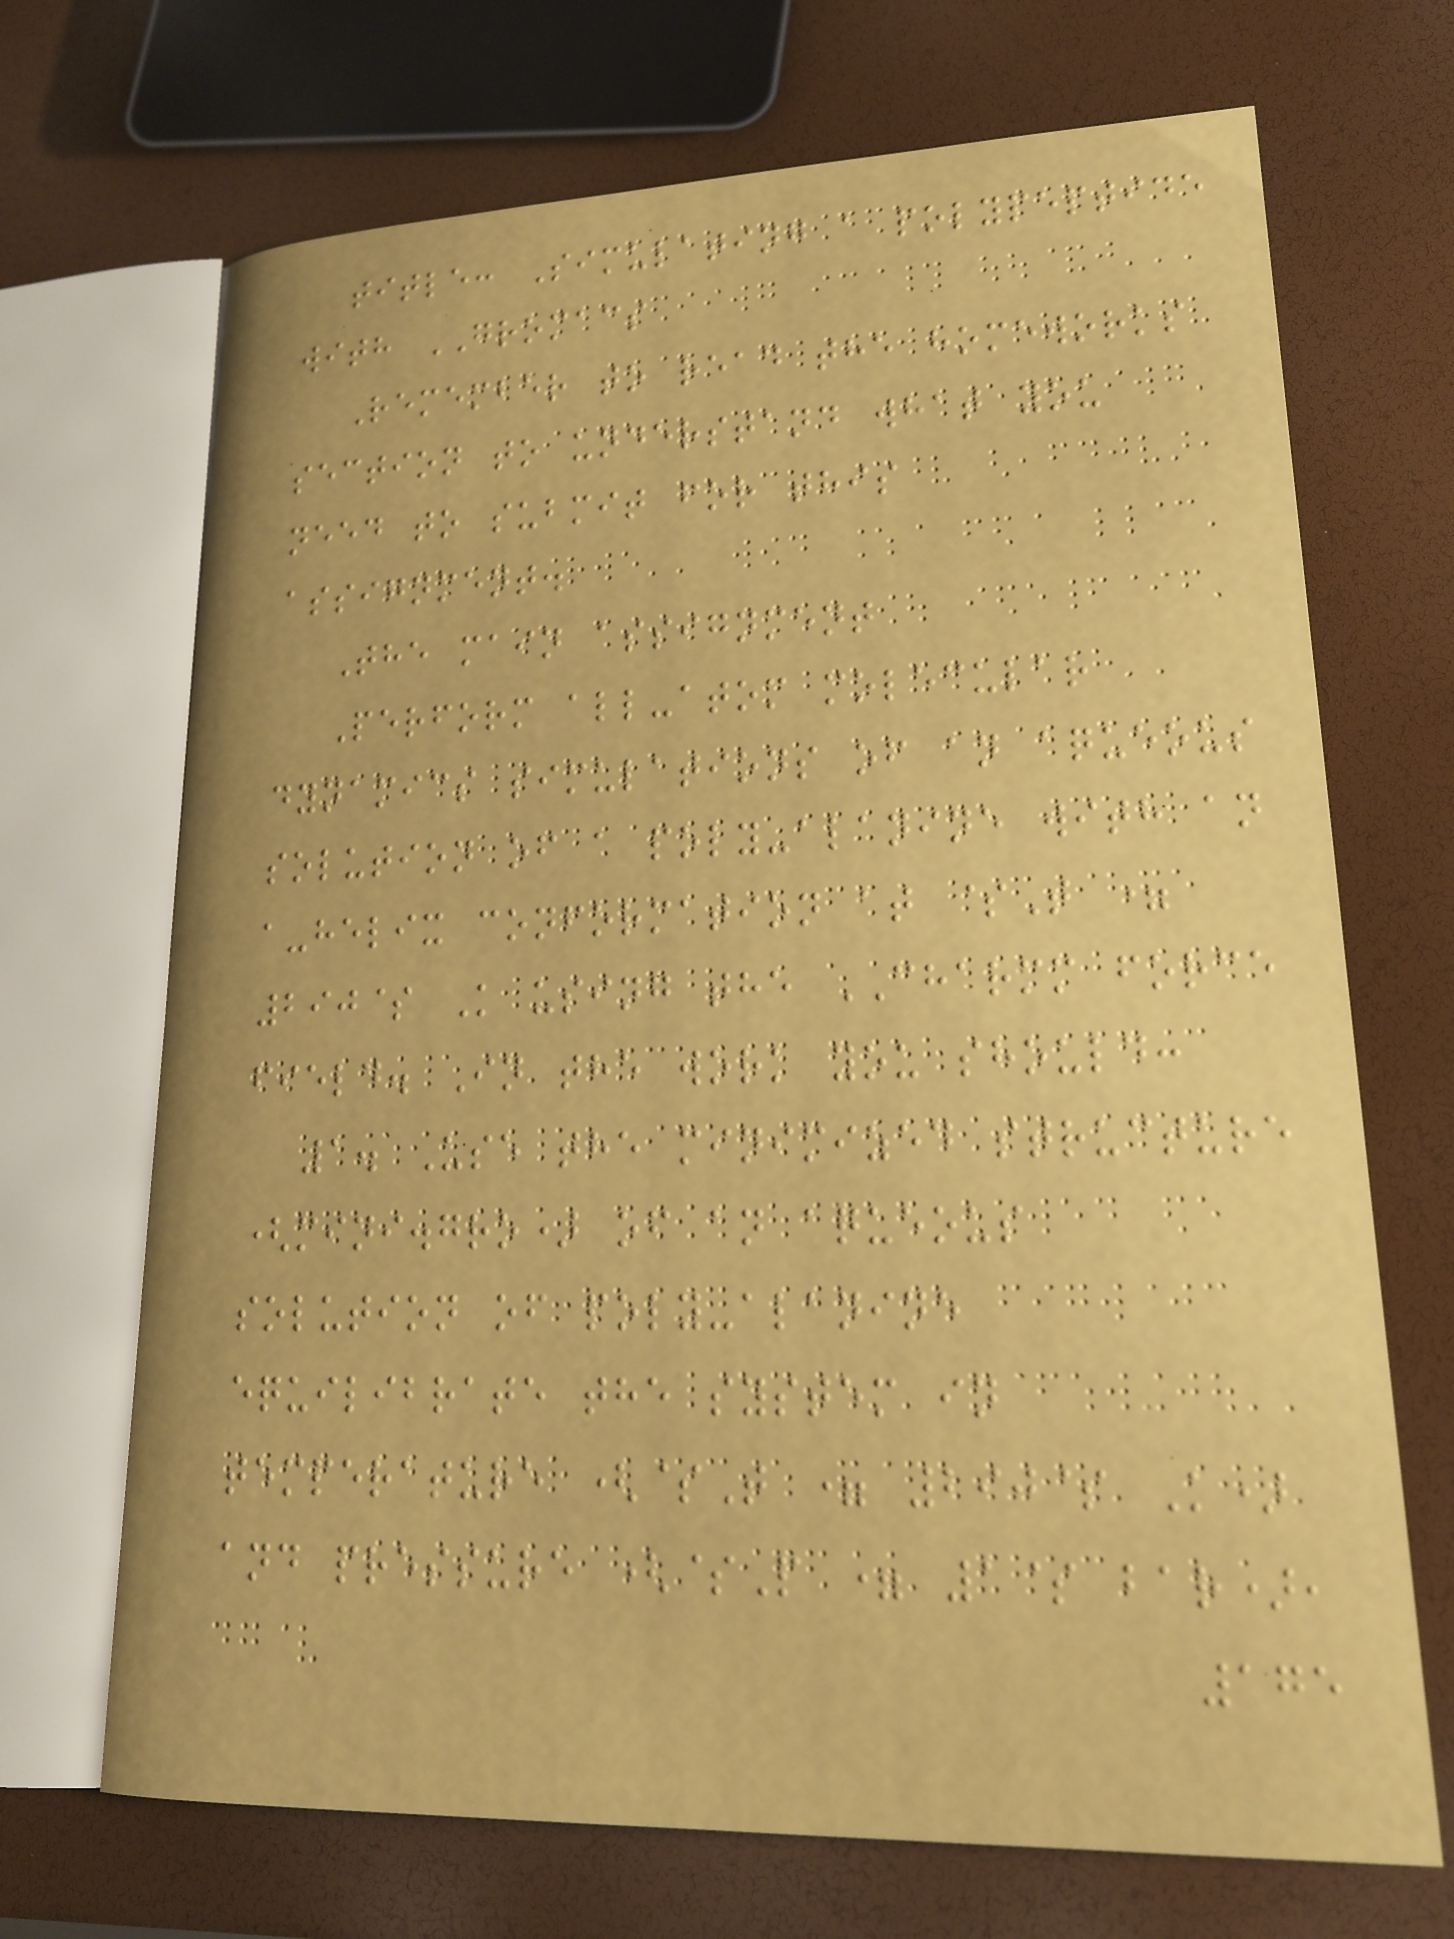title: Simulating a polypeptide
with GROMACS
Remember to read the homeworks
section to understand what you
need to submit for this
assignment.
The main assignment
Perform all-atom molecular
dynamics simulations of an aqueous
solution of a poly-alanine with an
a-helix conformation at $T =
290$ K using the CHARMM force
field. In the work you should:
1. Use the minimized structure
(mini.gro) of an aqueous
solution of poly-alanine
equilibrate the system in
temperature ($T = 290$ K)
and pressure ($P = 1$ bar),
175
